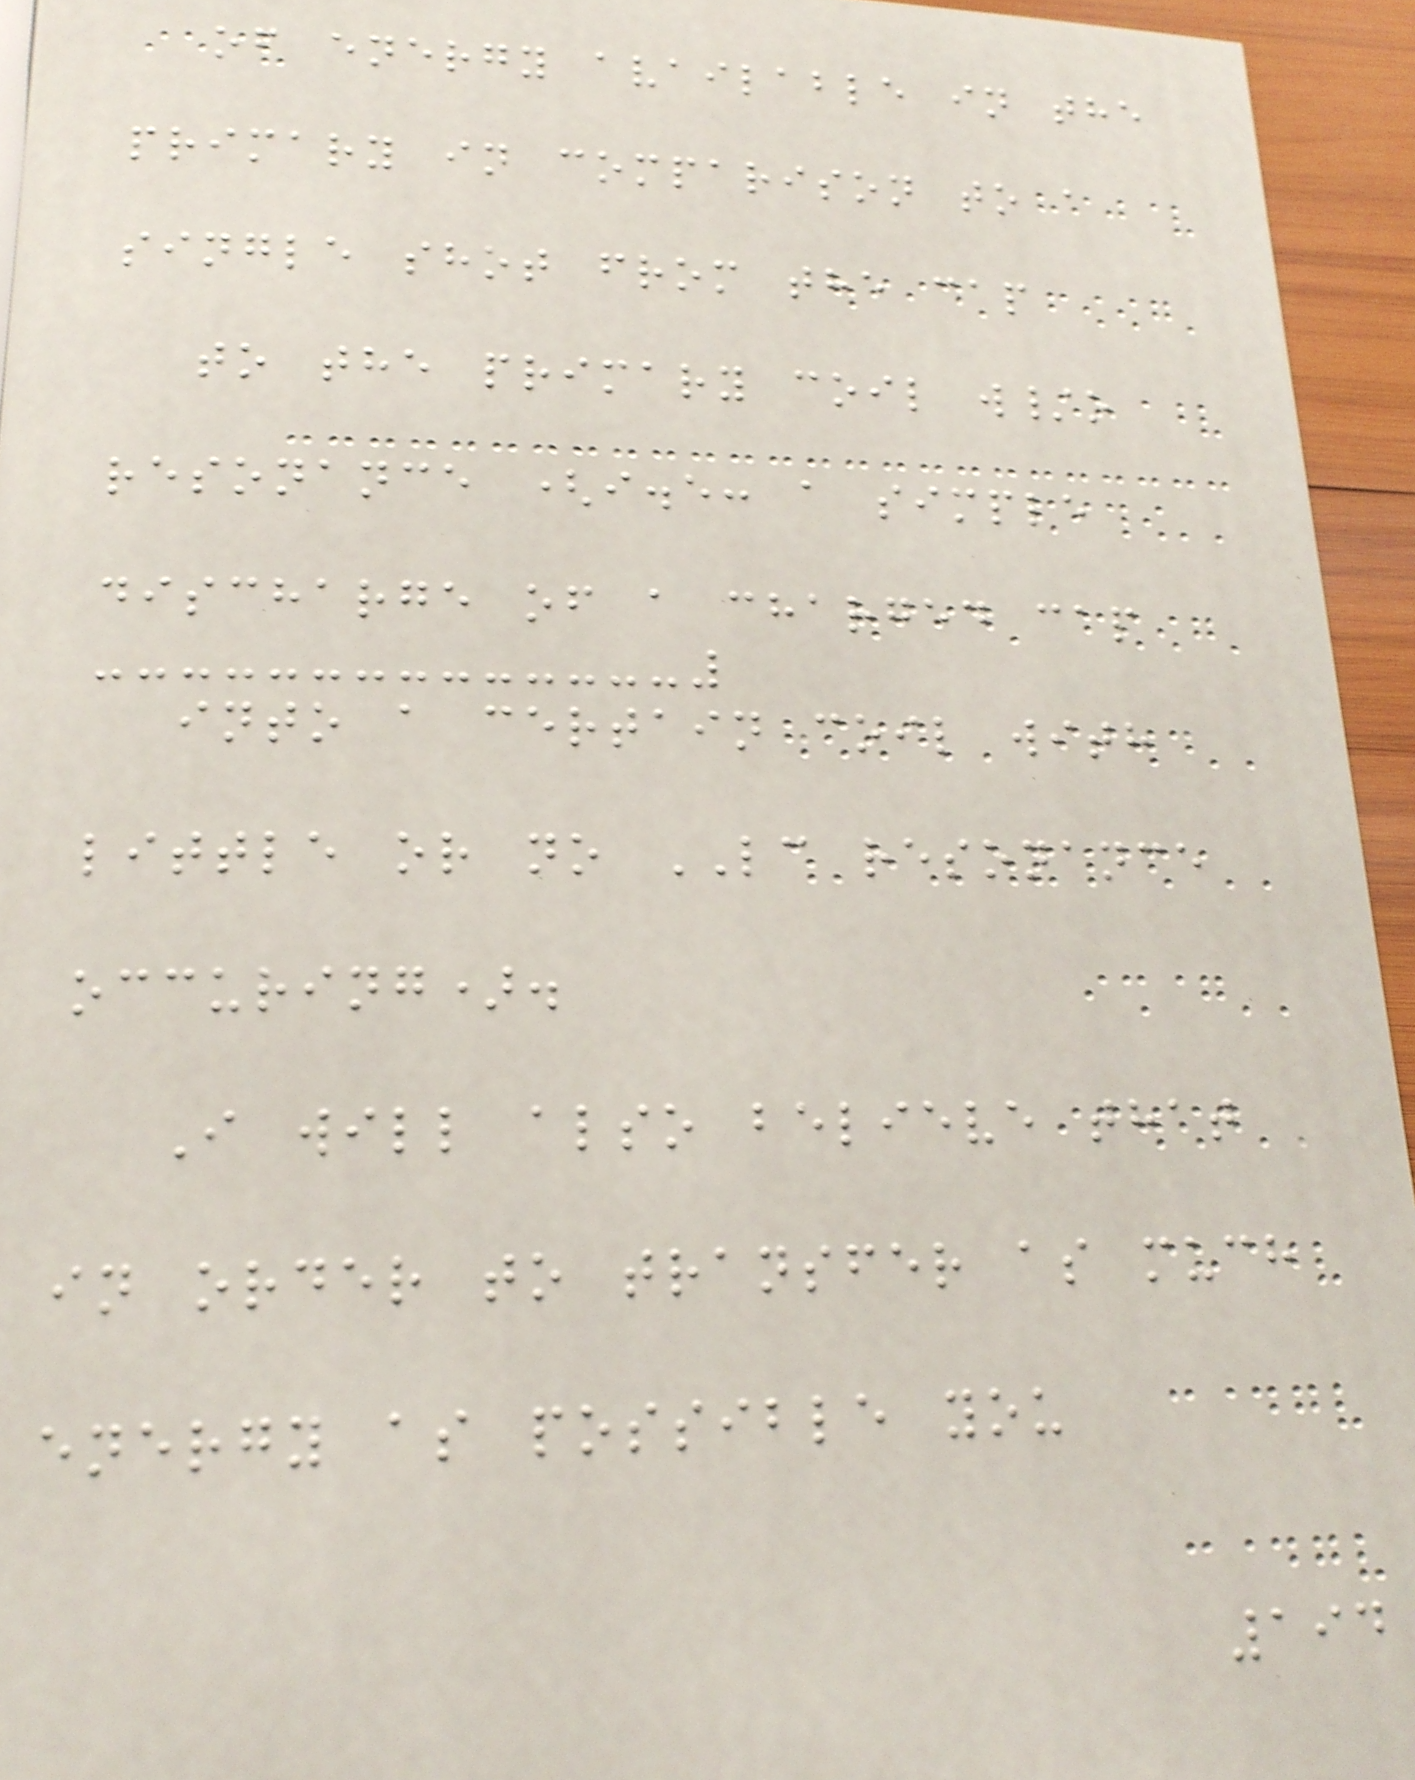of energy available in the
primary in comparison to a
single shot from the cap
to the primary coil w/o
resonance (i.e: a simple
discharge of a charged cap
into a certain coil with
little or no LC resonance
occuring).
I will also believe that
in order to transfer as much
energy as possible you
194
